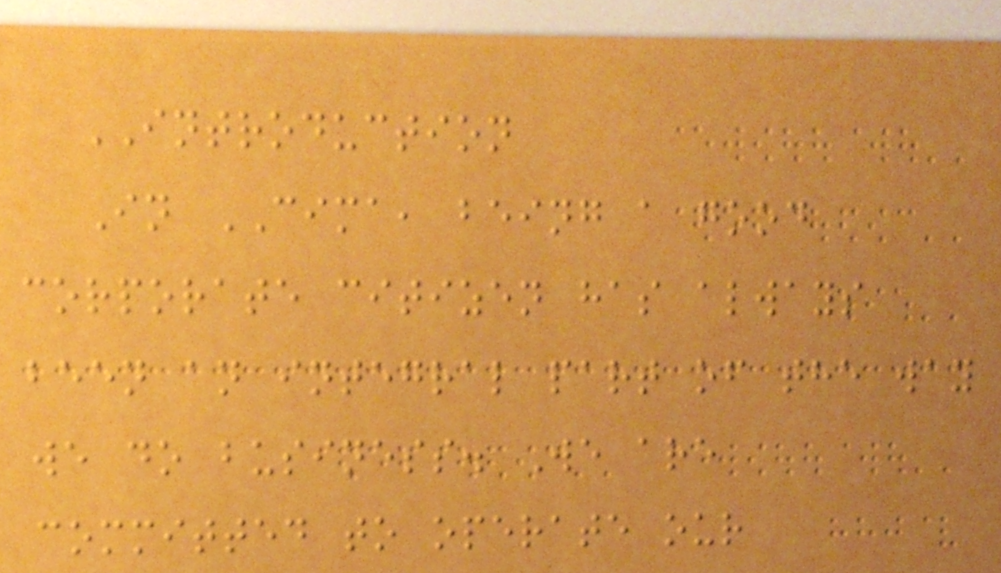INTRODUCTION
In CIMA, being a good
corporate citizen has always
been an integral part of the way
we do business. We are
committed to operate our
